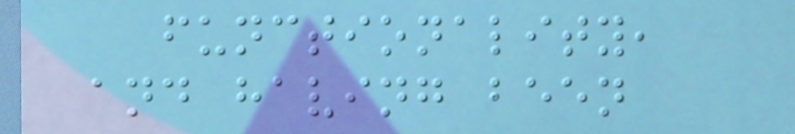functionality,
and having been
